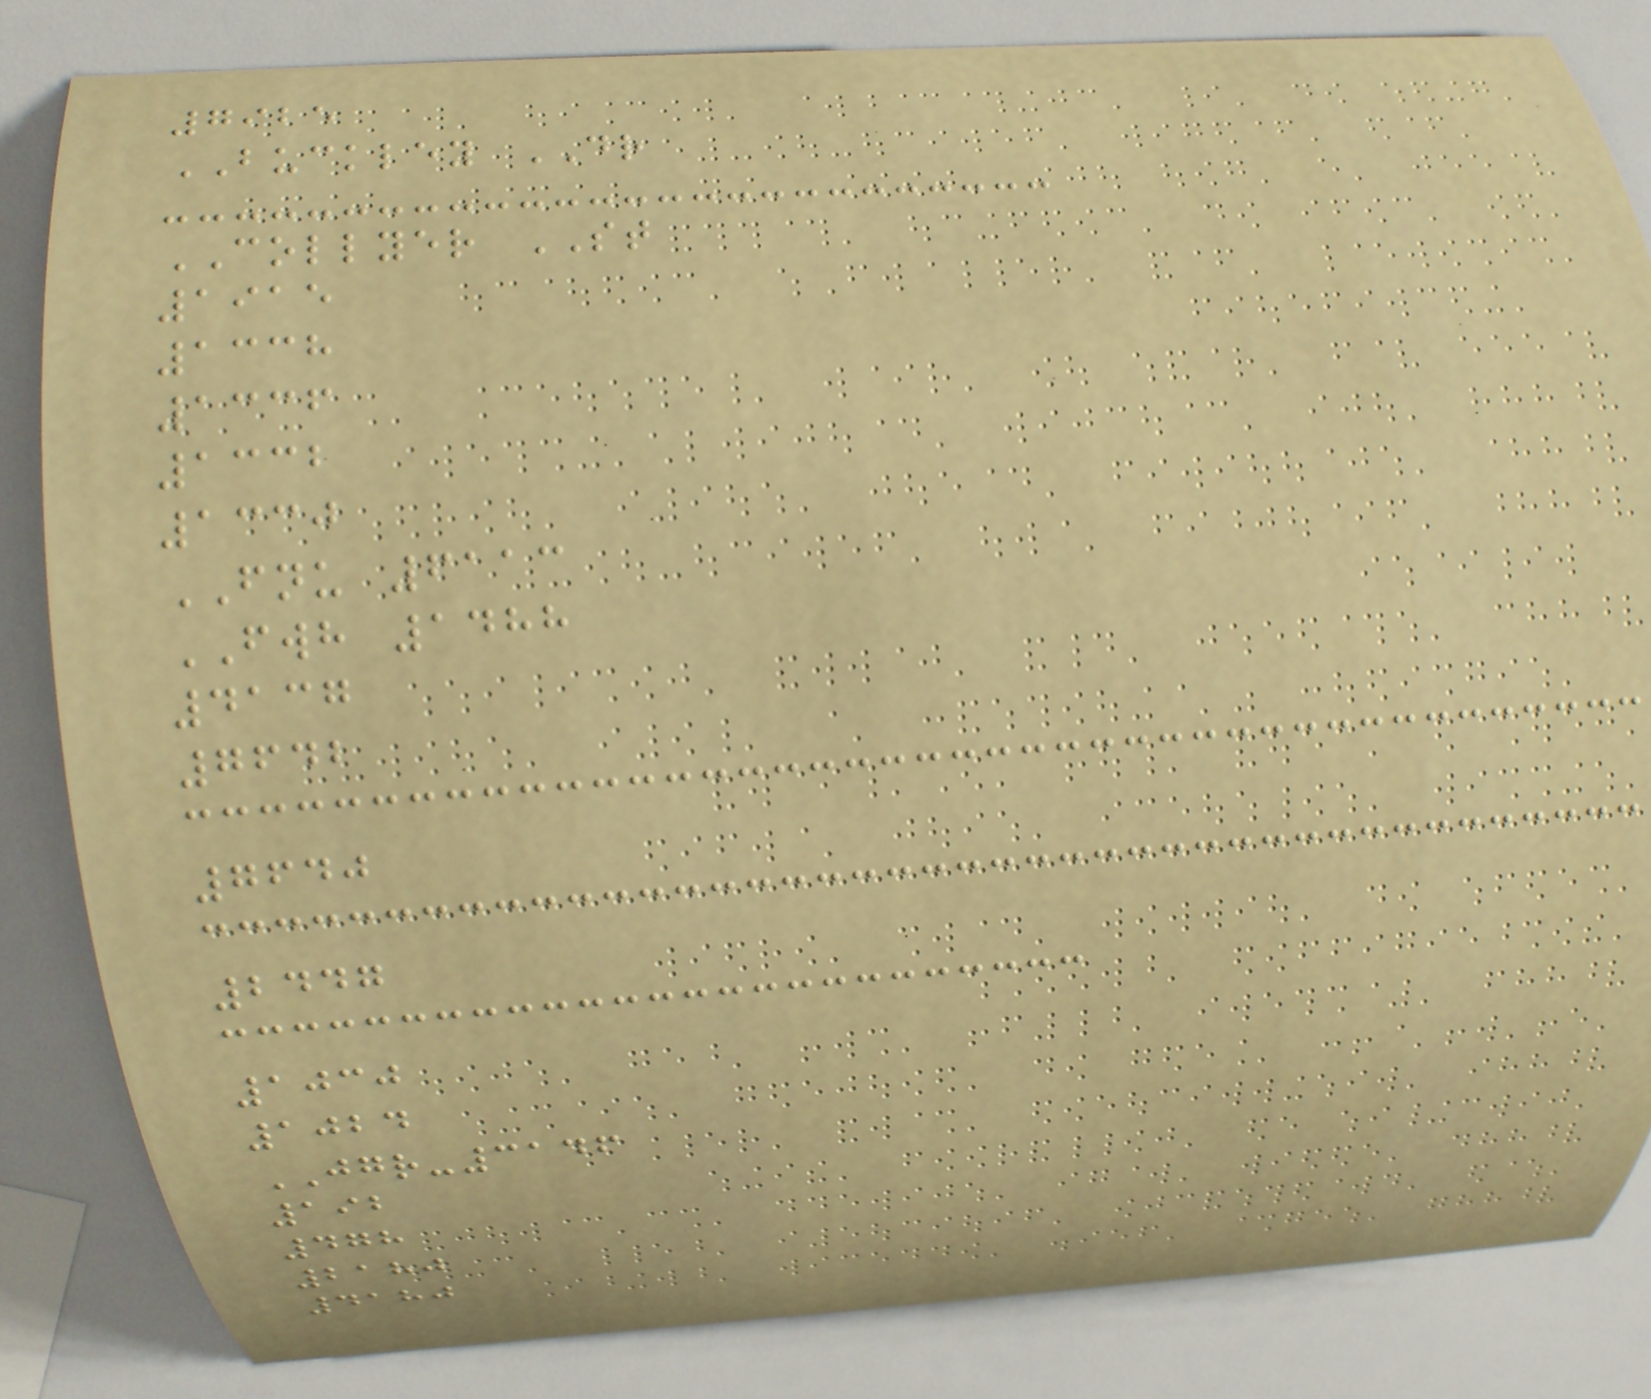7925
BUCKLEY DR
COLLYER ST
1915
1338
1336
1332
1330
FNU 6113
FWH 1488
4137
7642
7640
2447
1030
1024
JGR-3146
192
478
2180
4180
